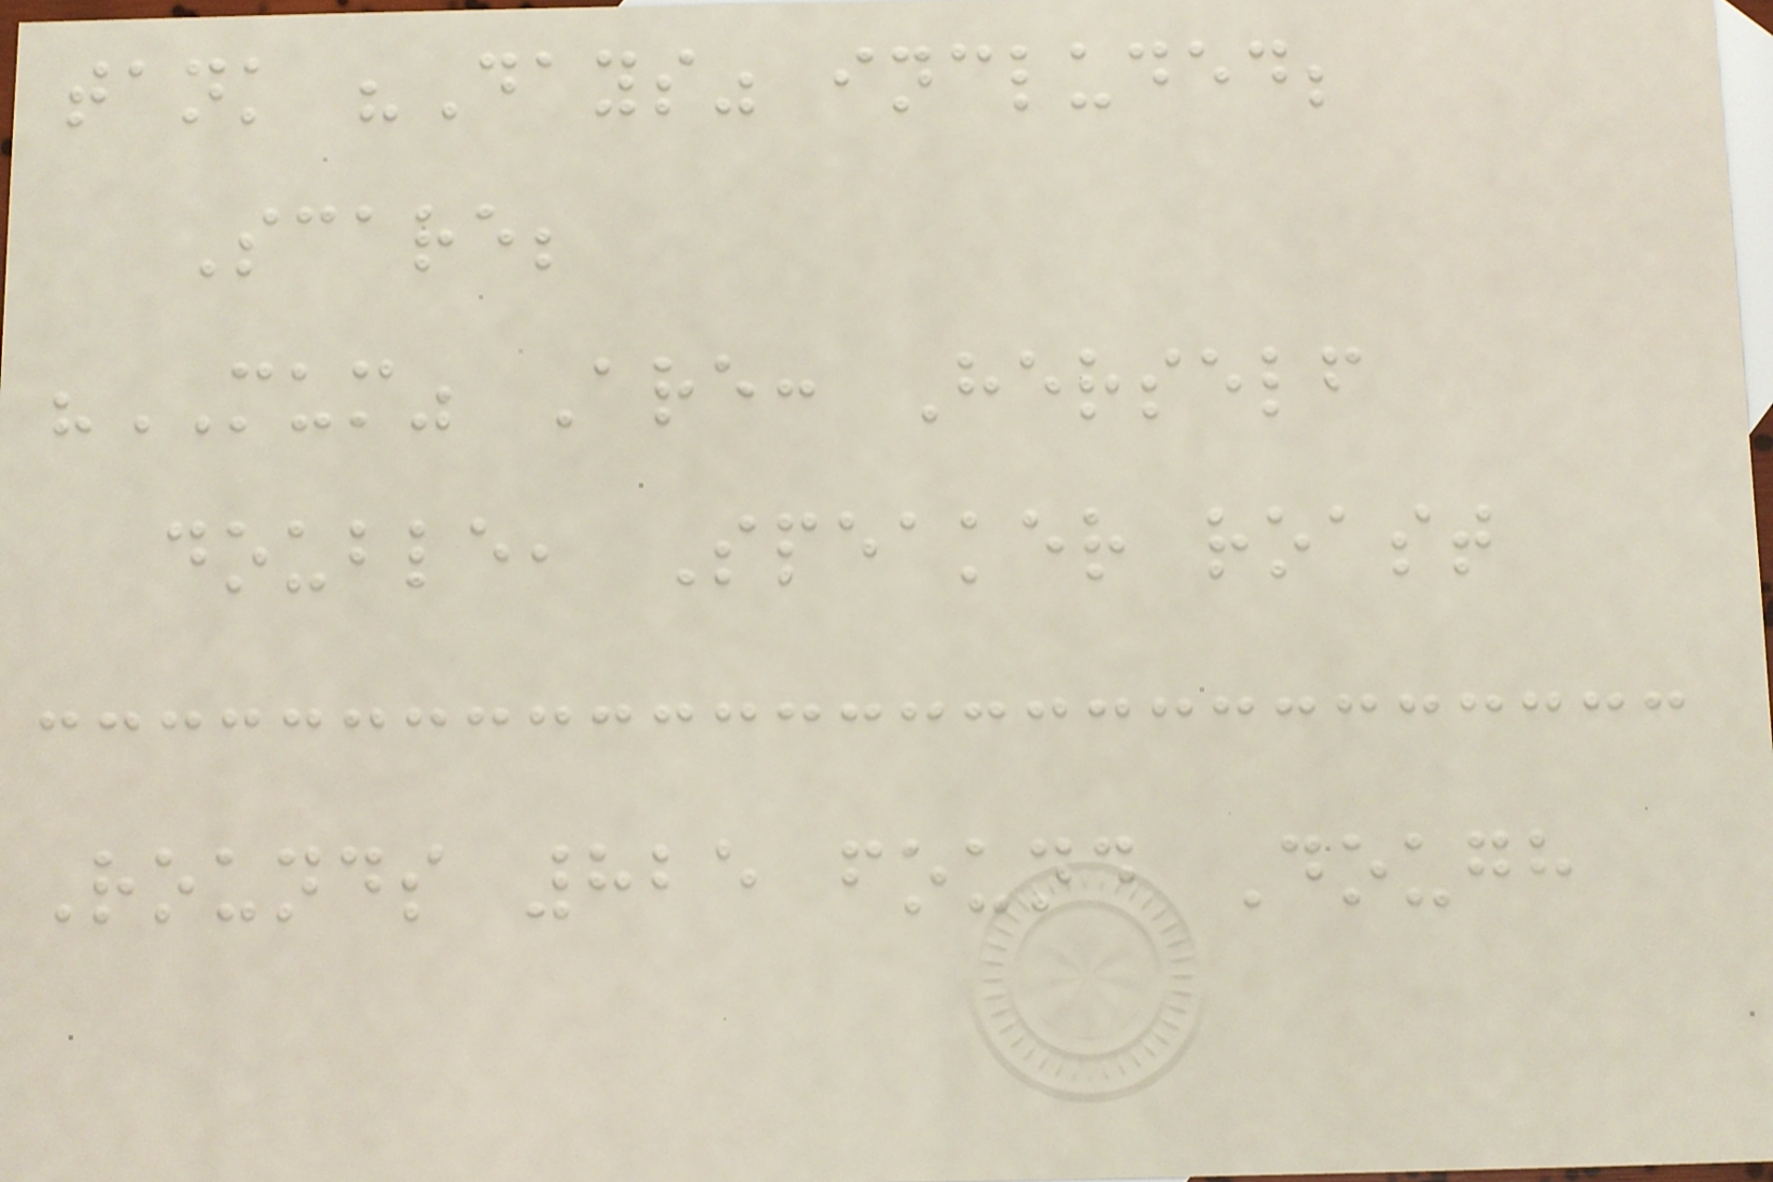tank "Days" included;
Scare;
"MUM" Are: Herself
double, Speaker roast
Rounds 825 found Dough
